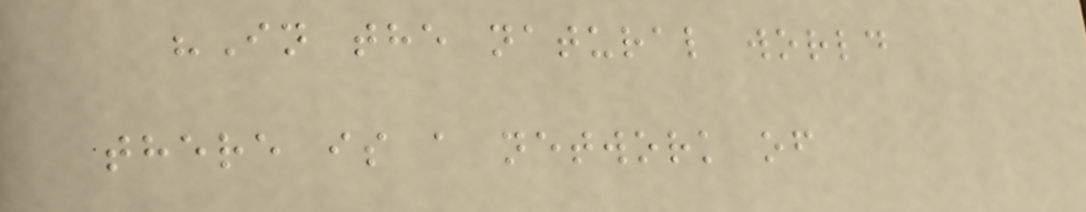"In the natural world
there is a network of
